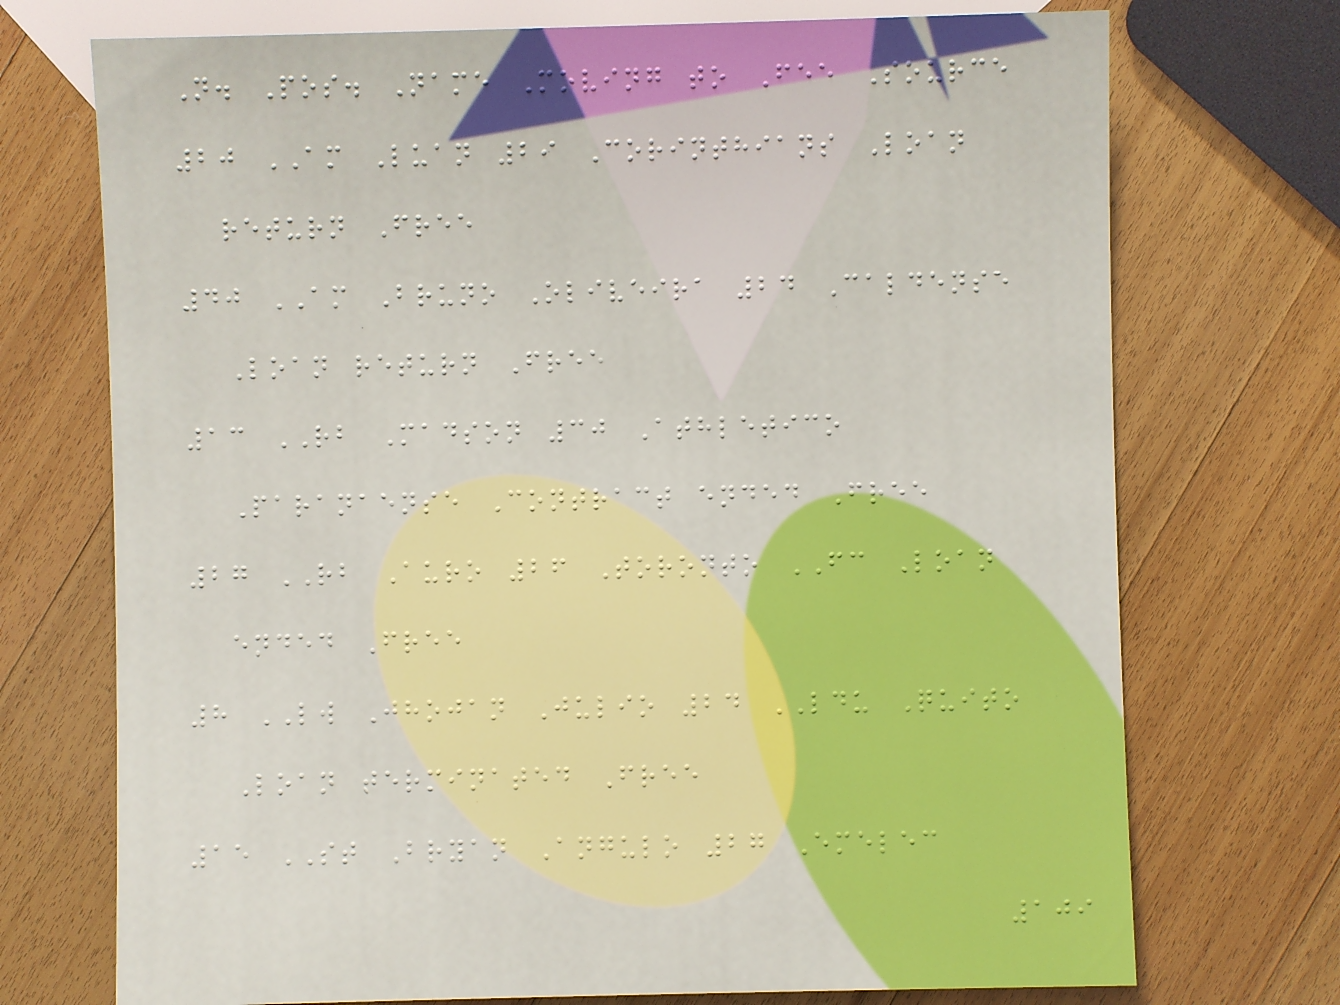N. Pos. Name Moving to Fee Source
20 AM Luan 29 Corinthians Loan
return Free
40 AM Bruno Oliveira 24 Caldense
Loan return Free
13 RB Madson 30 Athletico
Paranaense Contract ended Free
27 RB Auro 26 Toronto FC Loan
ended Free
8 LW Jhojan Julio 24 LDU Quito
Loan terminated Free
15 ST Bryan Angulo 27 Emelec
109
